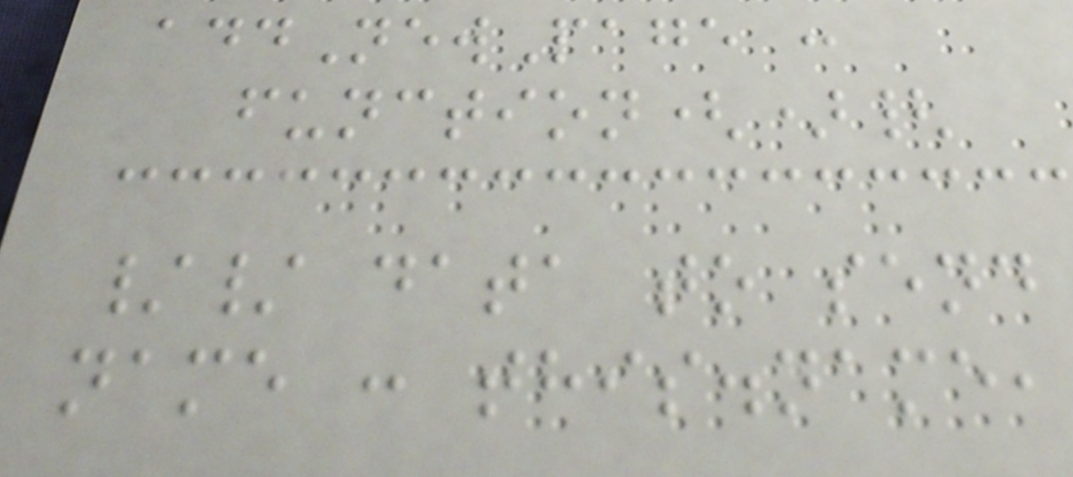addNewPage :
function(){
// data to send
name : this.name,
